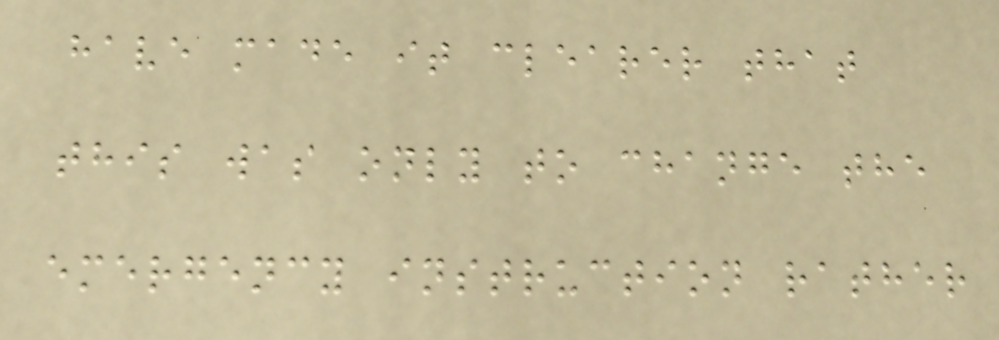have made it clearer that
this was only to change the
emergency instruction rather
